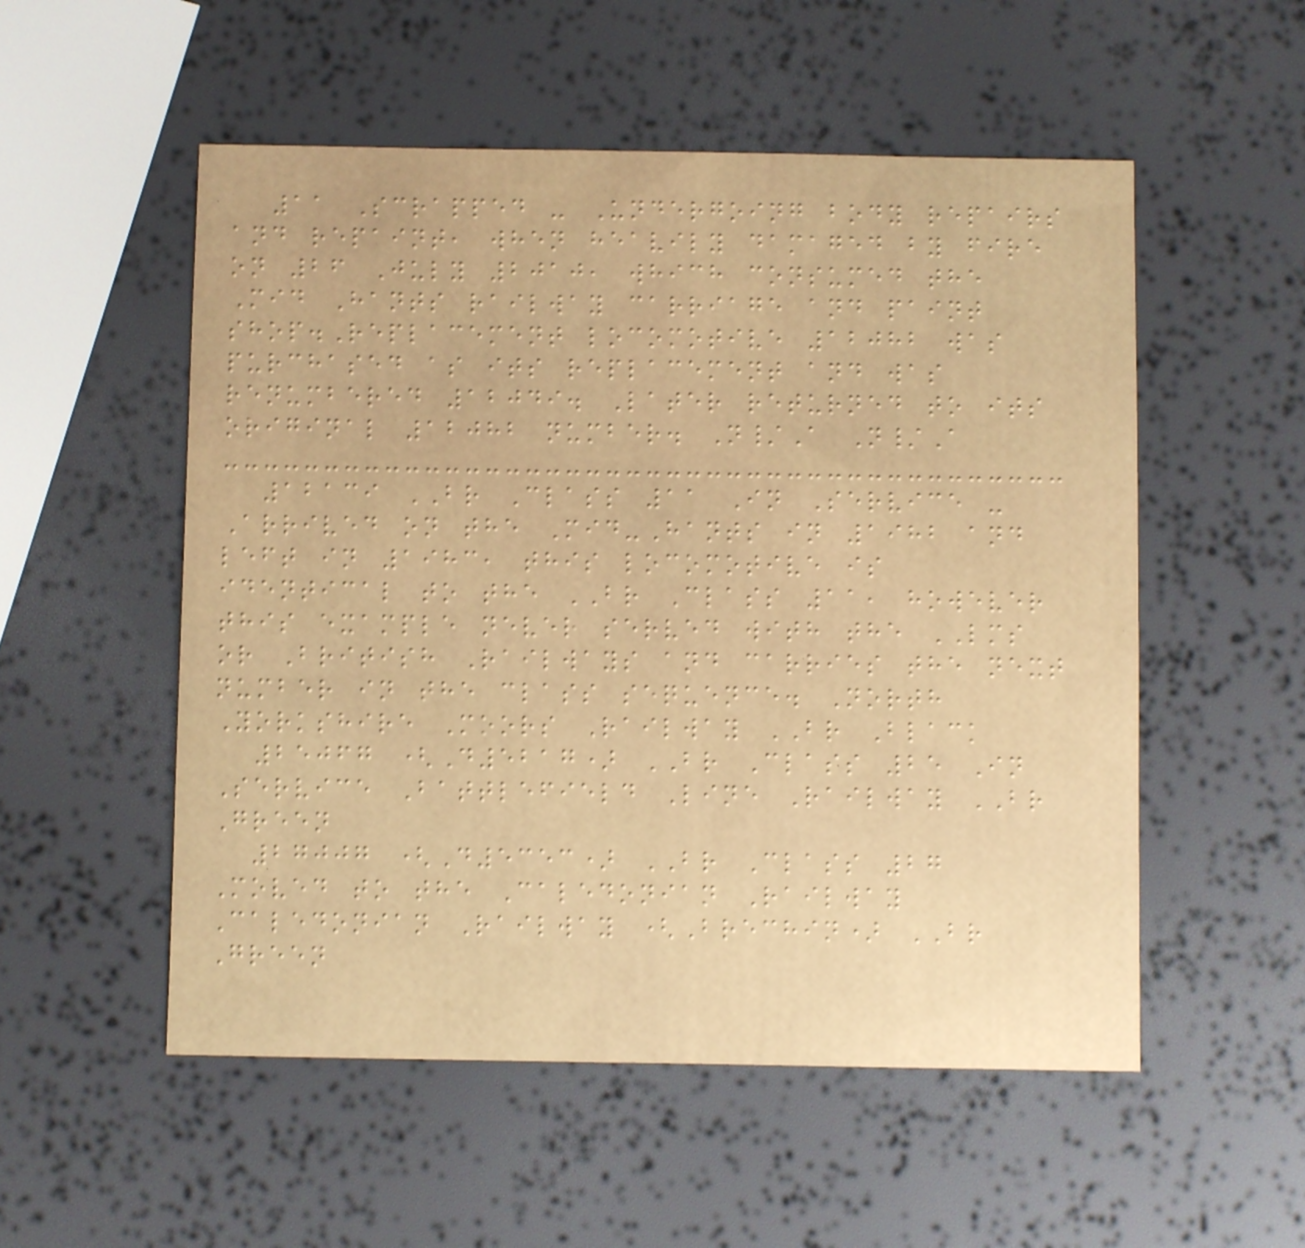11 Scrapped - Undergoing body repairs
and repaint, when heavily damaged by fire
on 26 July 2010, which consumed the
Mid Hants railway carriage and paint
shop.Replacement locomotive 12082 was
purchased as its replacement and was
renumbered 12049. Later returned to its
original 12082 number. N/A N/A
12139 BR Class 11 In Service -
Arrived on the Mid-Hants in 1982 and
left in 1983, this locomotive is
identical to the BR Class 11, however
this example never served with the LMS
or British Railways and carries the next
number in the class sequence. North
Yorkshire Moors Railway BR Black
25067 (D5217) BR Class 25 In
Service Battlefield Line Railway BR
Green
27007 (D5353) BR Class 27
Moved to the Caledonian Railway
Caledonian Railway (Brechin) BR
Green
